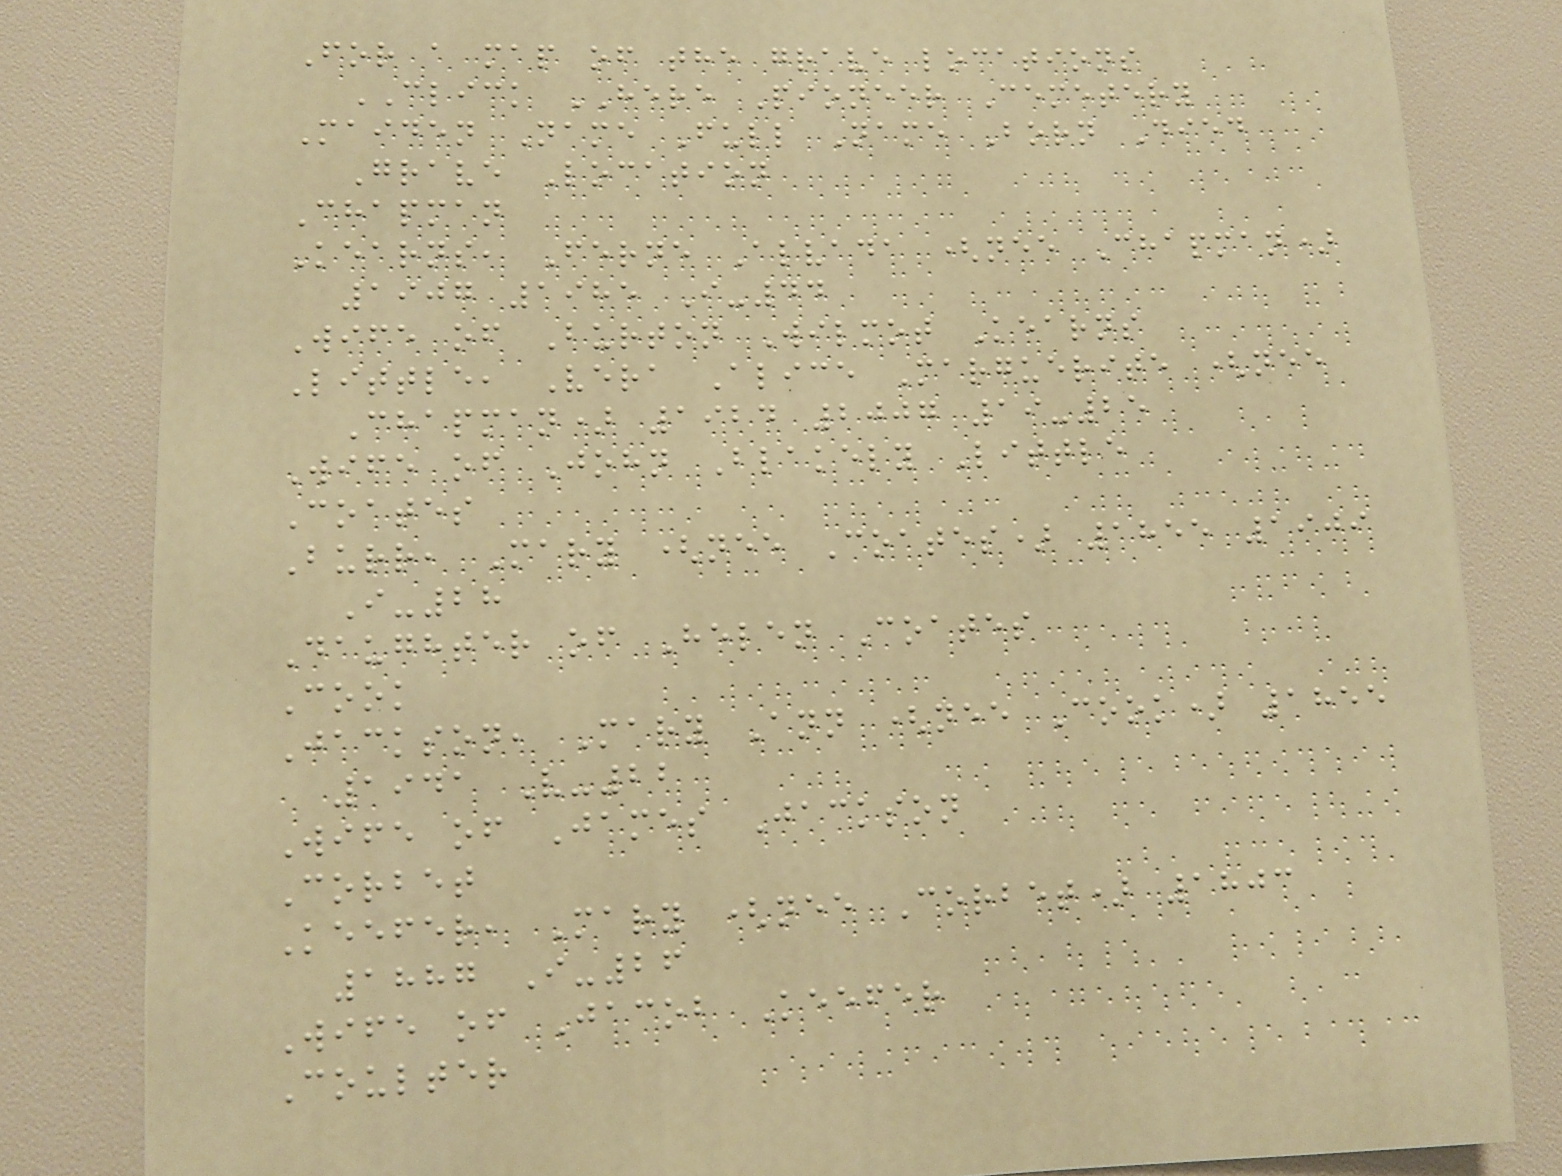For a map of the grave locations
CLICK HERE Pioneer Cemetery
Maiden Name Full Name Born Died
Grave Location
Chapman
Kearns, Ferne Alvada (nee Chapman)
1907 1985 I-44
Wife of Burton Wilmot Kearns
Little, Vera Alice Marguerite (nee
Chapman) 1924 2007 19-25
Wife of John Blakely Little
Coates
Burr, Mary (nee Coates) 1855 1909
I-28
Daughter of Helen Coates
Cook
Jackson, Mary Ann (nee Cook) 1855
1941 V-22
Wife of James Jackson
Corbet
Keefer, Mary (nee Corbet) 1803
1887 I-26
Wife of Jacob Keefer
Coulter
